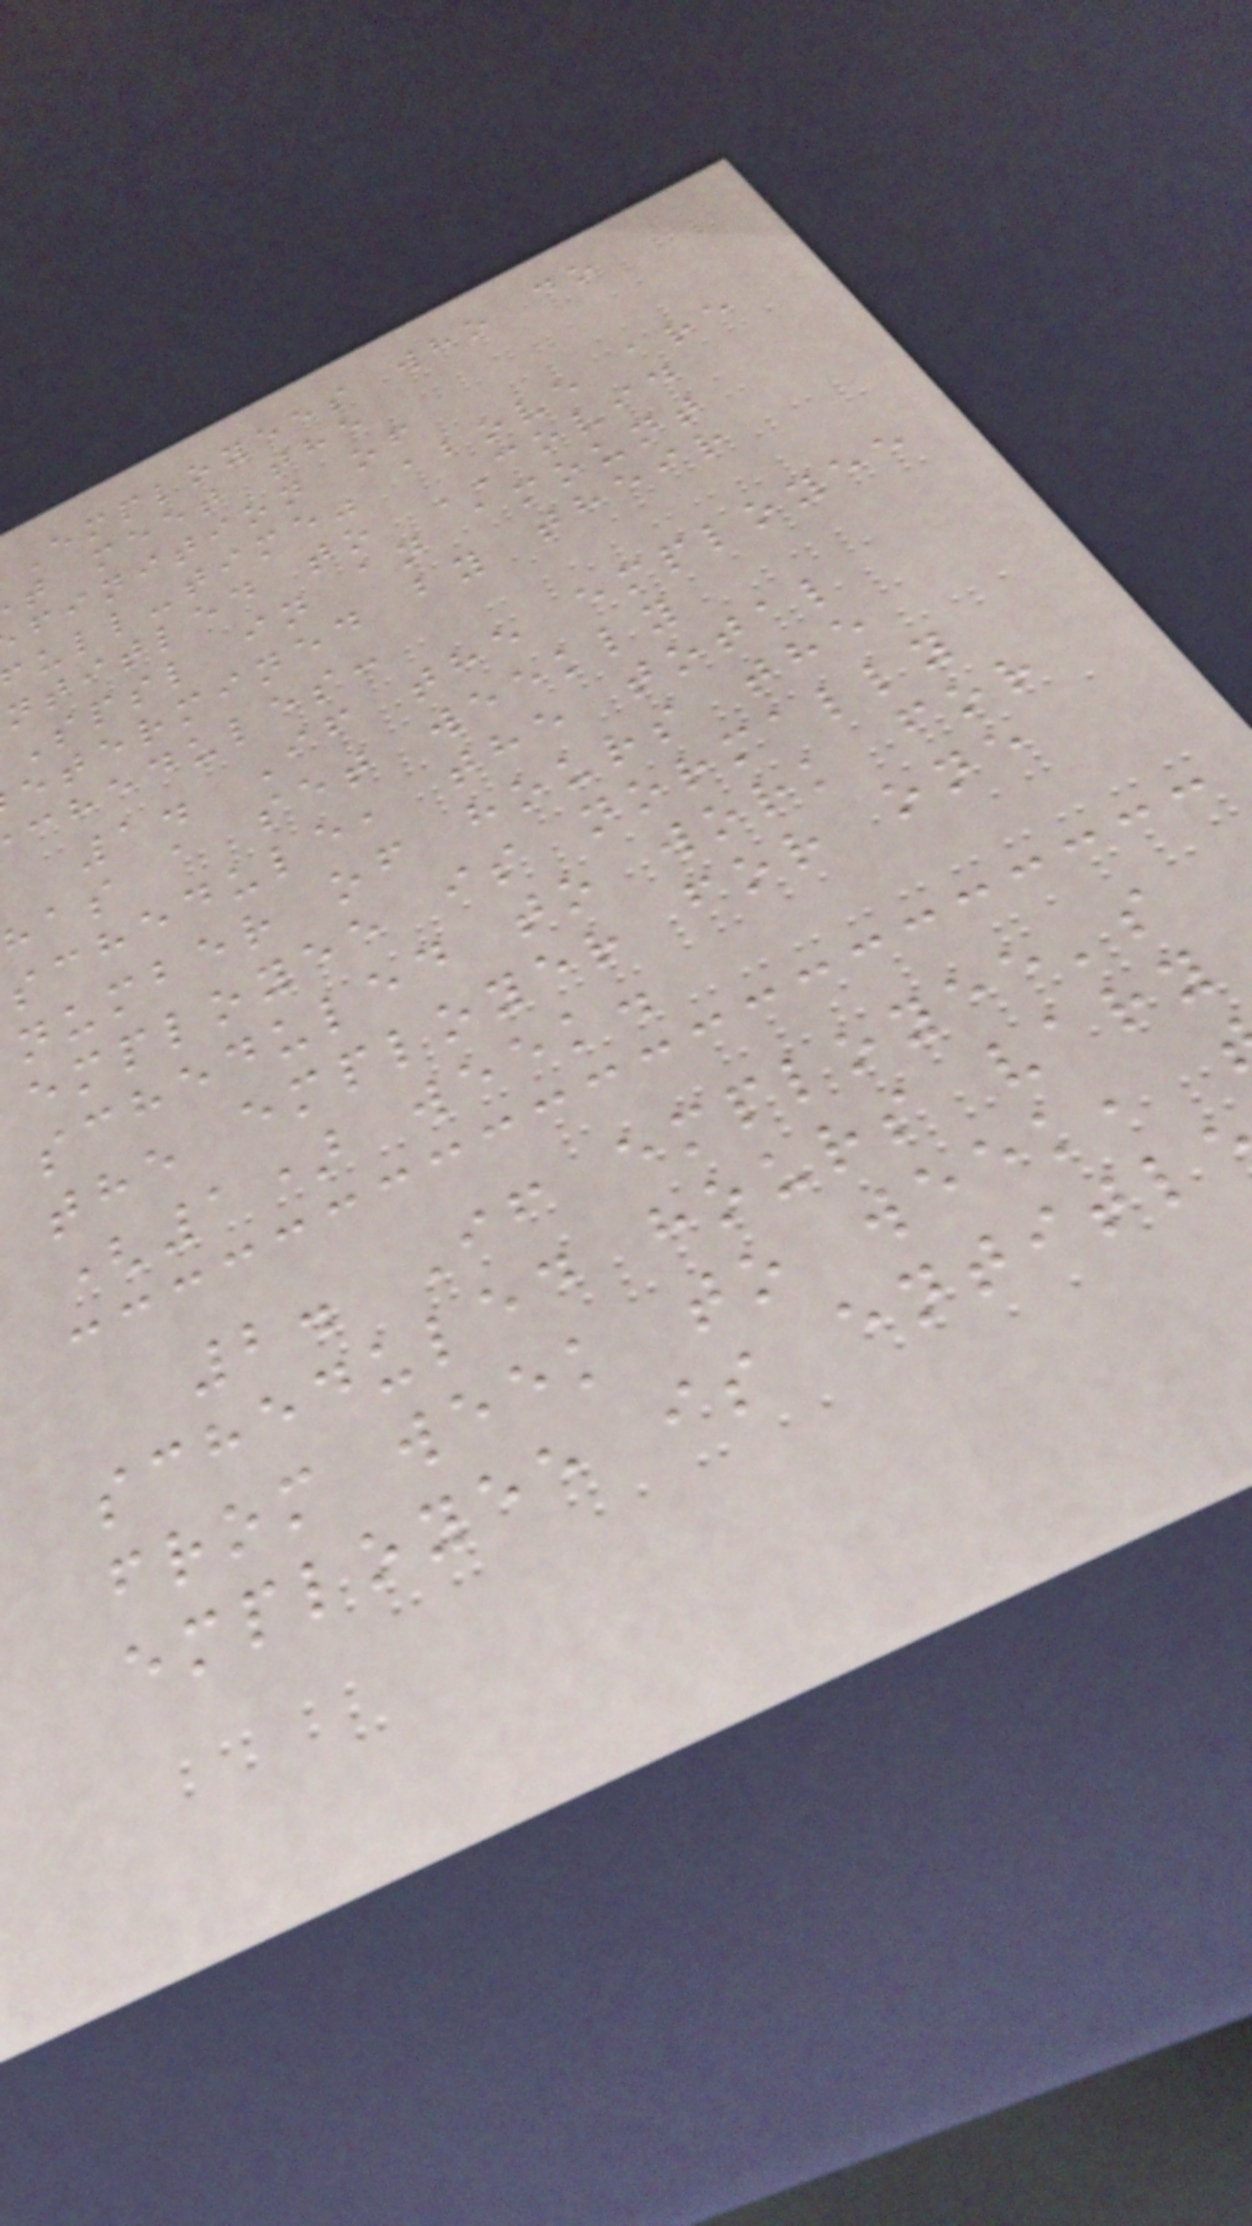Employees who do
t meet the
finition of
ull-time" above are
ntitled to COVID
spsl in an amount
etermined by their
chedules:
1. If the employee
has a set weekly
schedule, the total
number of hours the
employee is normally
scheduled to work for
the employer for one
(1) week.
2. If employee's
scheduled hours vary
from week to week,
employee is entitl
